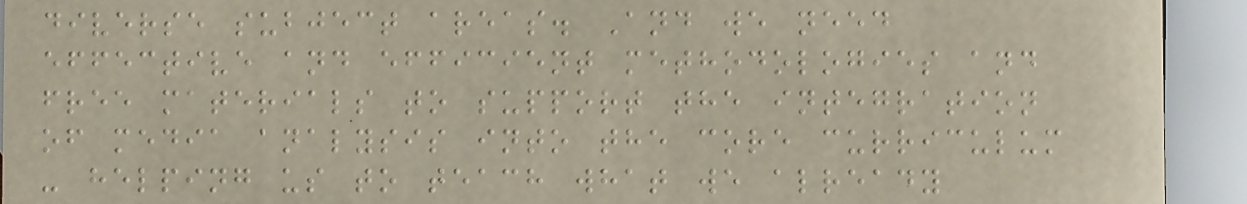diverse subject areas. And we need
effective and efficient methodologies and
free materials to support the integration
of media analysis into the core curriculum
- helping us to teach what we already
